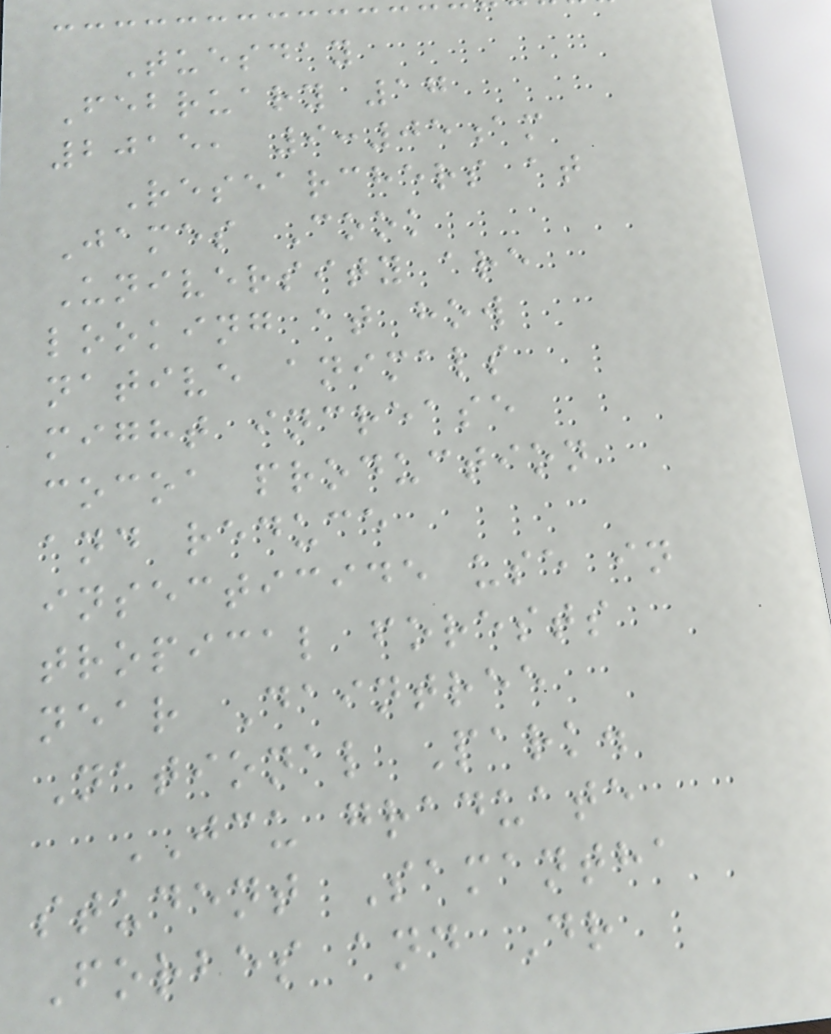Tuesday
February 17
2015, 9:05am
Researchers at
James Cook
University are
looking at how
native animals
might increase
cocoa production
and reduce
insecticide use in
tropical forests
near Daintree
National Park.
JCU graduate
student Samantha
Forbes and Dr
